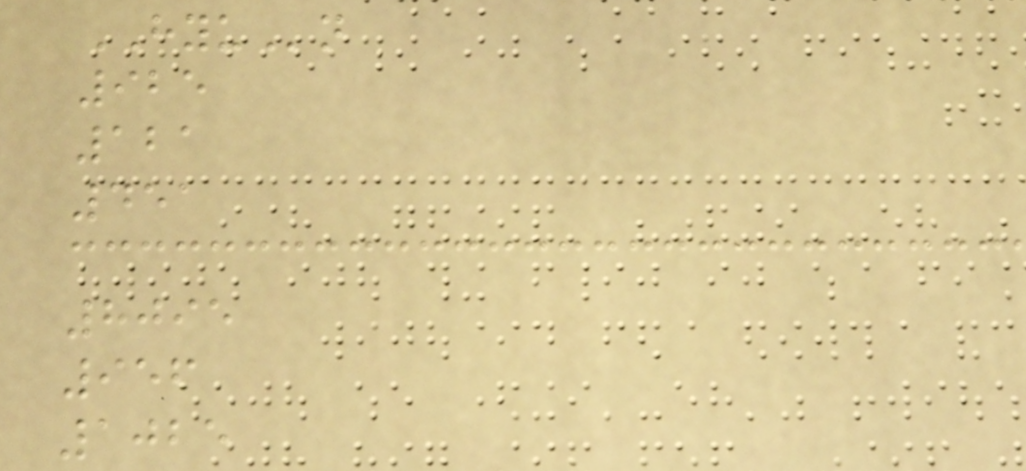HYUn
925
121
451
8095
956
1025
